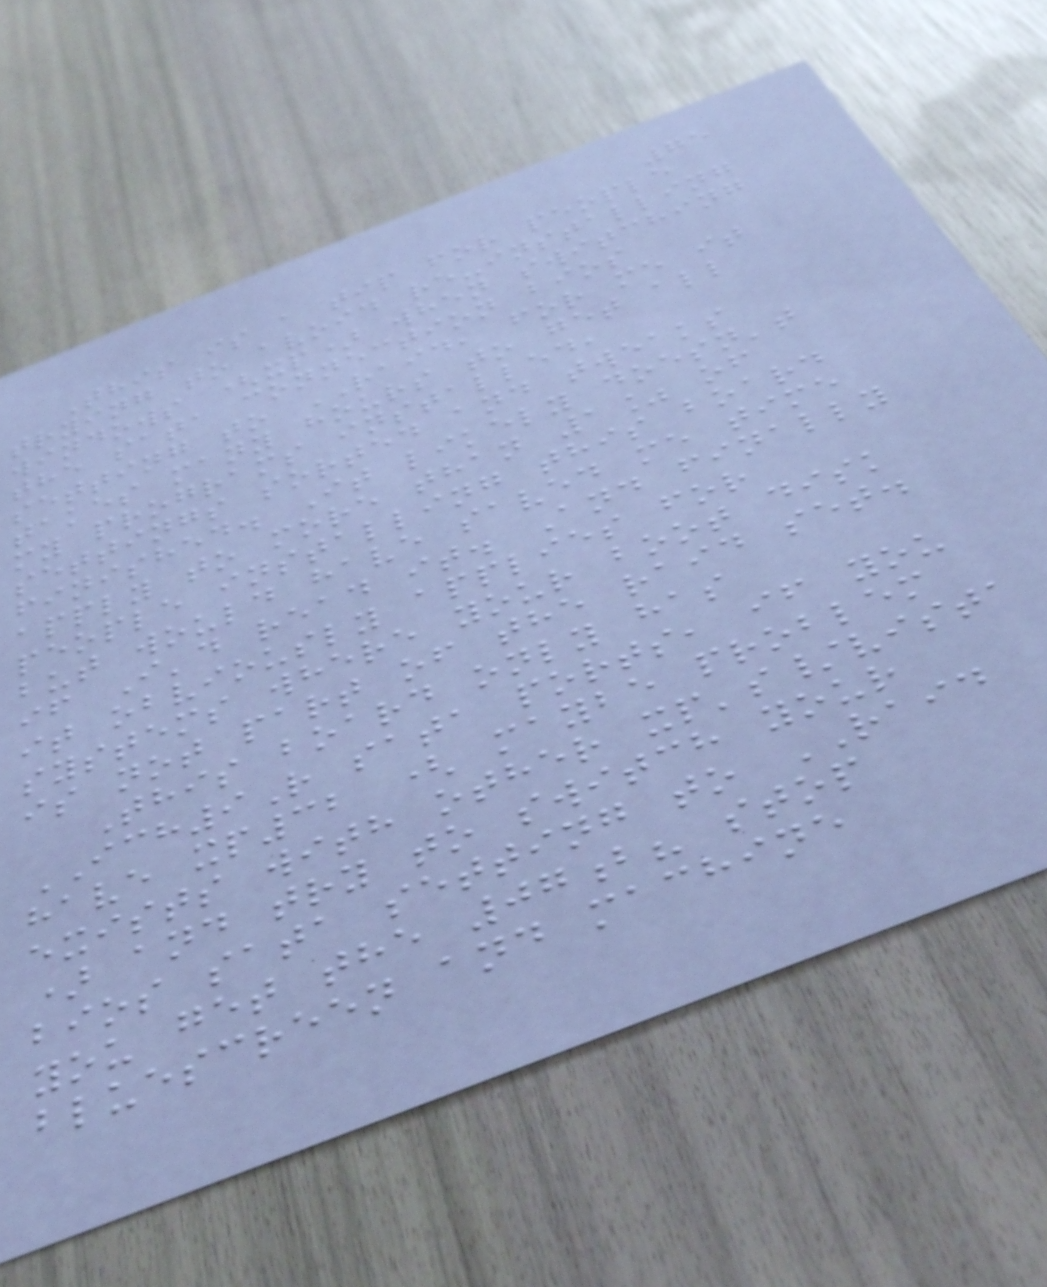75
This is a tip for people
trying to avoid re-installing
windows (xp) when switching
the sata connection bios
setting to RAID, for me it
takes many hours to get all
my programs installed,
settings sorted and tweaks
finished. It likely doesn't
apply to more than 1% of
people installing this board
but would have saved me time
if I'd read it. And finally
it obviously applies for
systems where your boot disk
is not part of the raid set.
This board only has
ICH9R sata ports, if you
have xp32 ( maybe problem
exists with other xp's/vista
) and try to switch your
bios sata setting to RAID
you get the 07b? stop
bluescreen and machine
